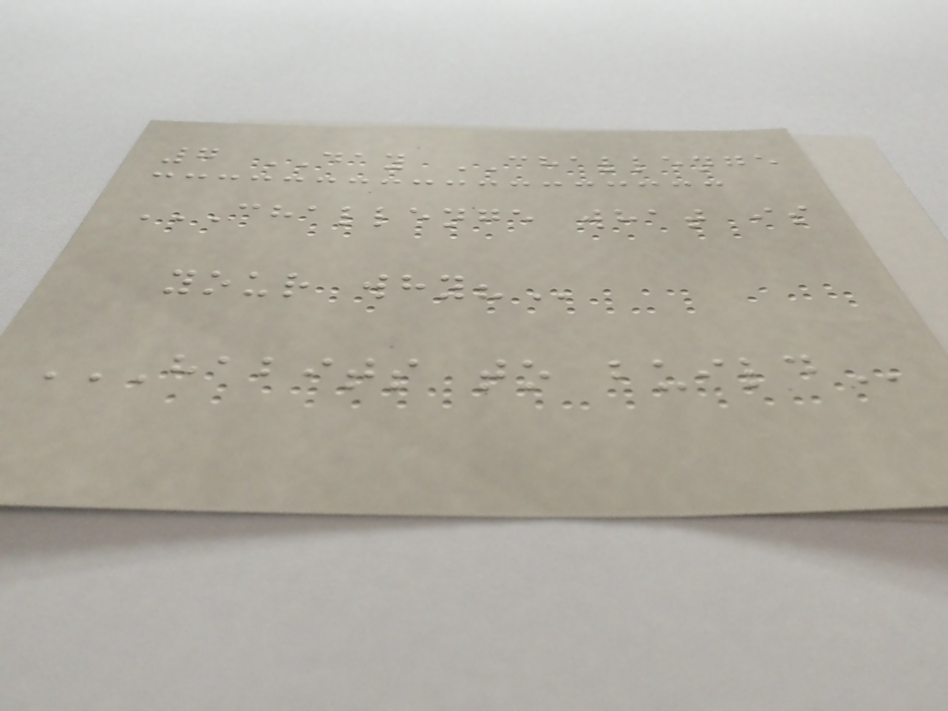7 DAY CHALLENGE
CHALLENGE WHAT IS
YOUR WHY?
HABITS TO BUILD
